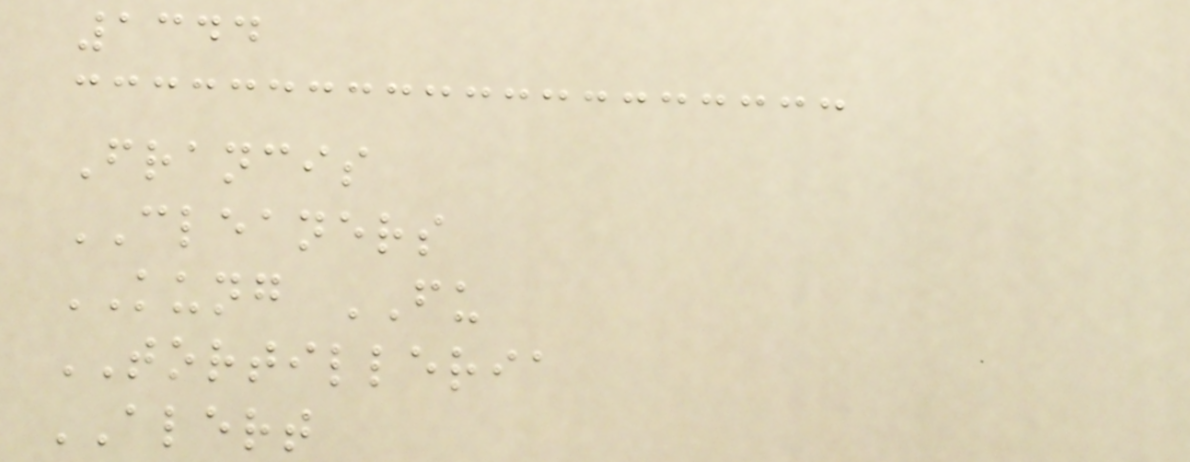1344
Francis
CLEANERS
KUNG FU
TORTILLERIA
ALERT
